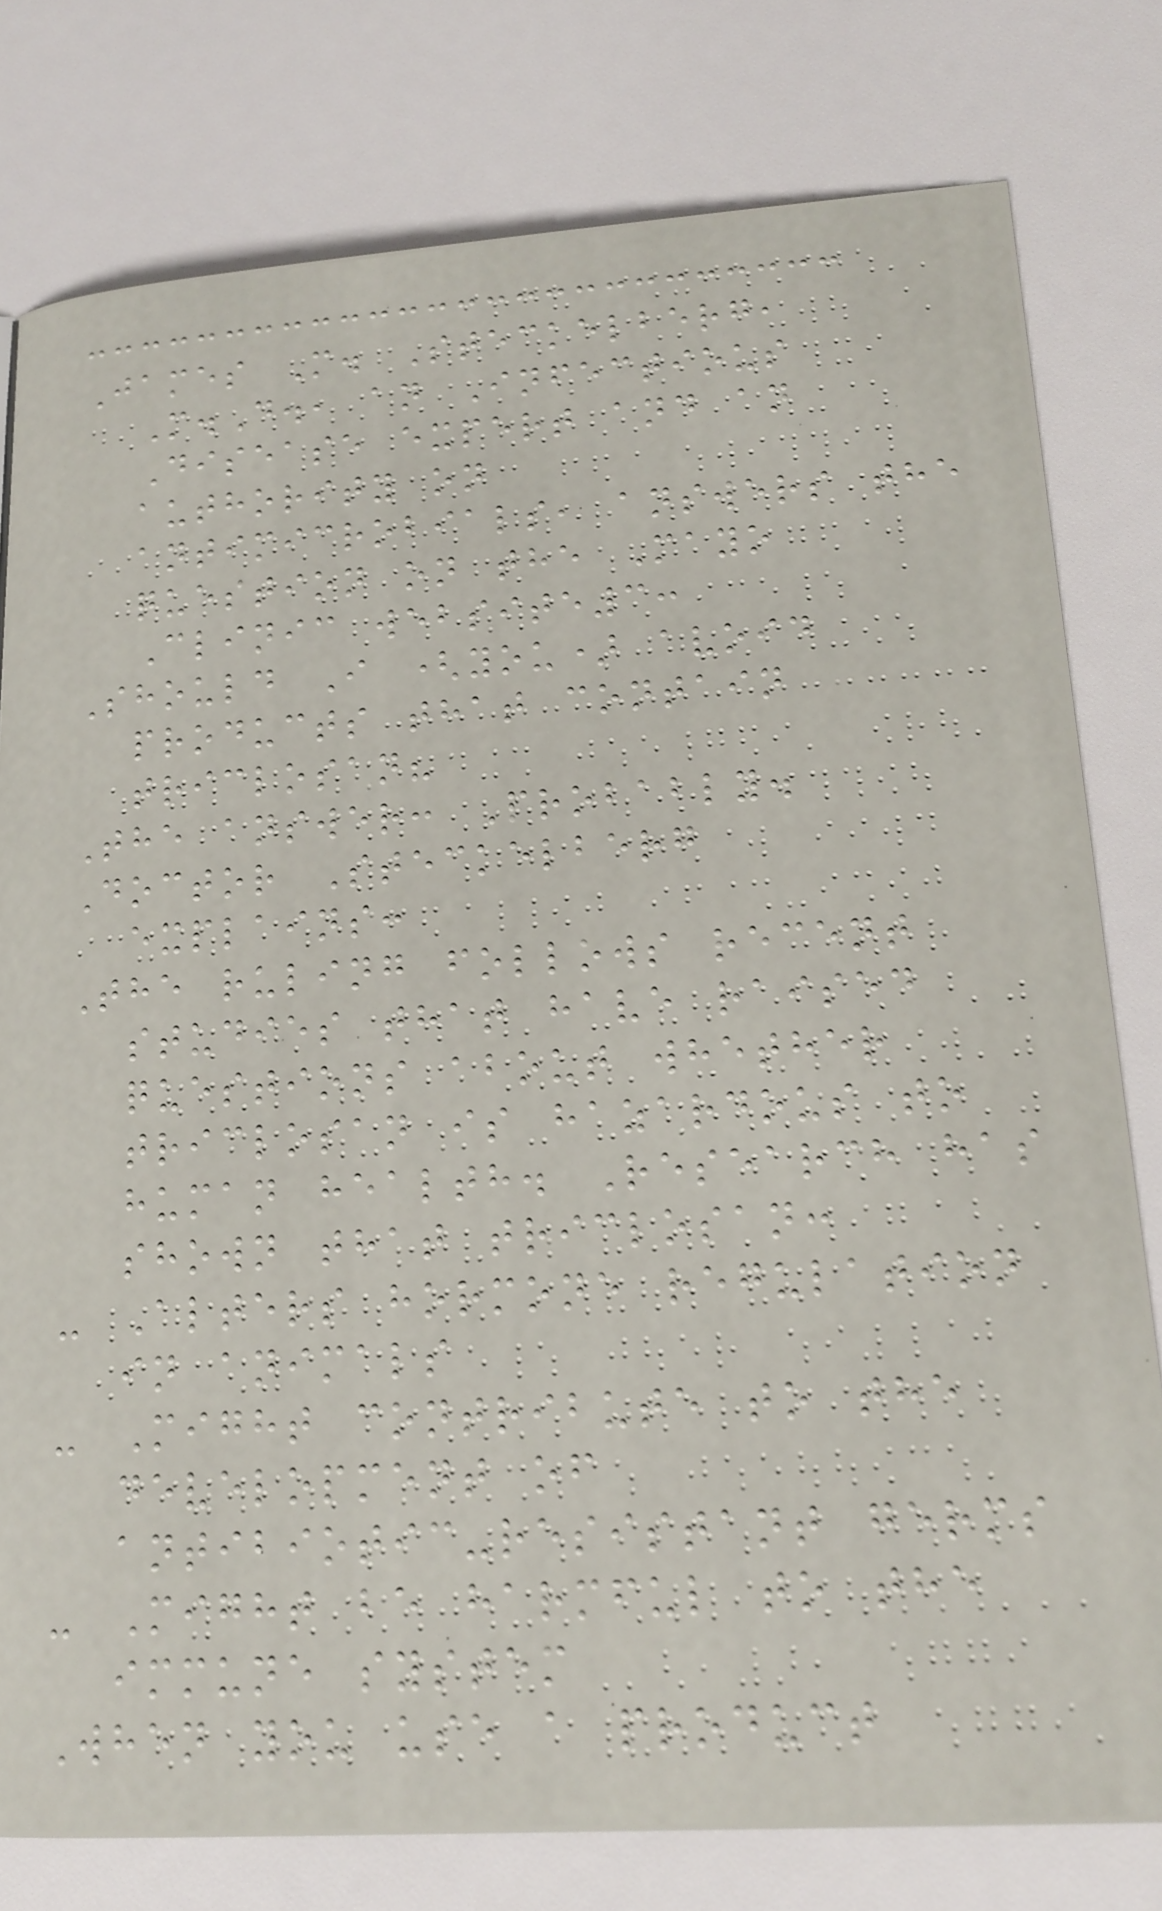James M. Steckelberg,
M.D., an Infectious
Disease expert and an
authority on
antimicrobials, answers the
question on the Mayo
Clinic website3:
Should I (you) avoid
products that contain
triclosan?
The answer: Probably.
Doctor Steckelberg
explains:
The ruling follows recent
studies that have raised
questions about whether
triclosan is hazardous to
human health. Research has
shown that triclosan:
- Alters hormone regulation
in animals
- Might contribute to the
development of
antibiotic-resistant germs
- Might be harmful to the
immune system
When you use a product
